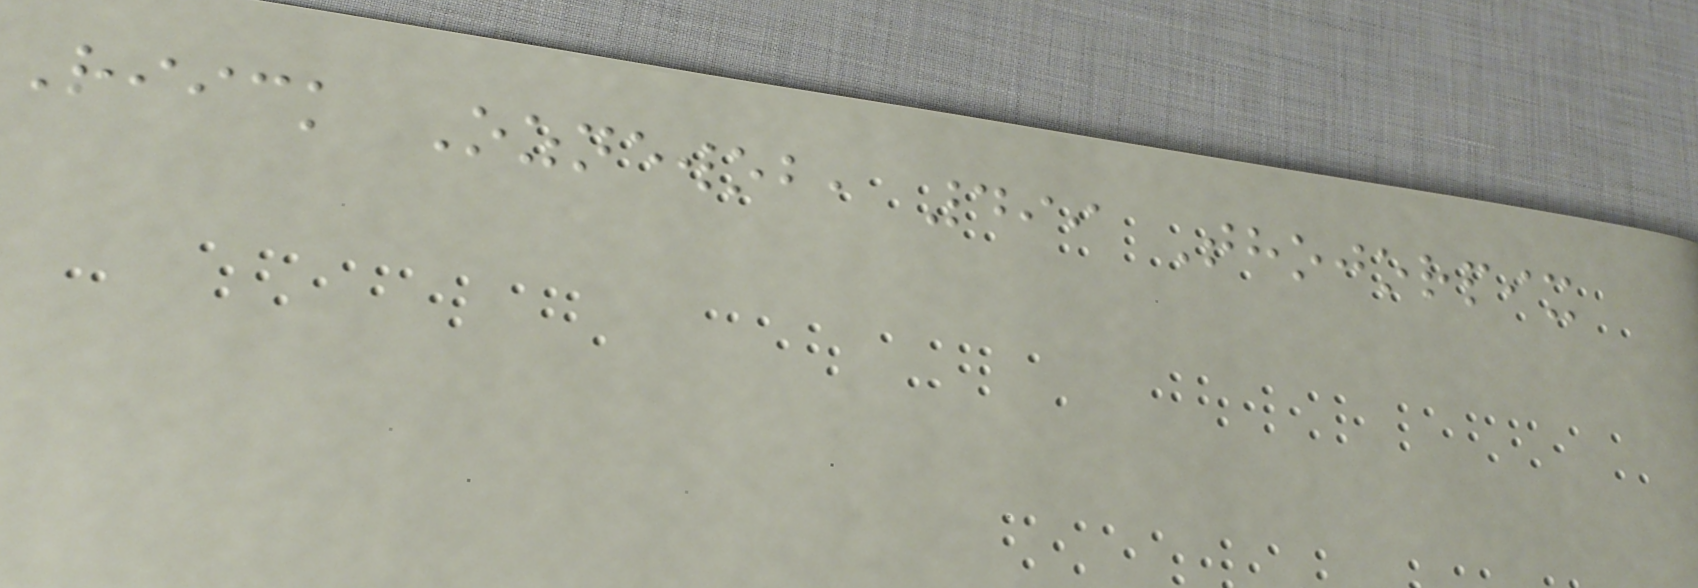Riick Oznewob, 499 Thojorpix
